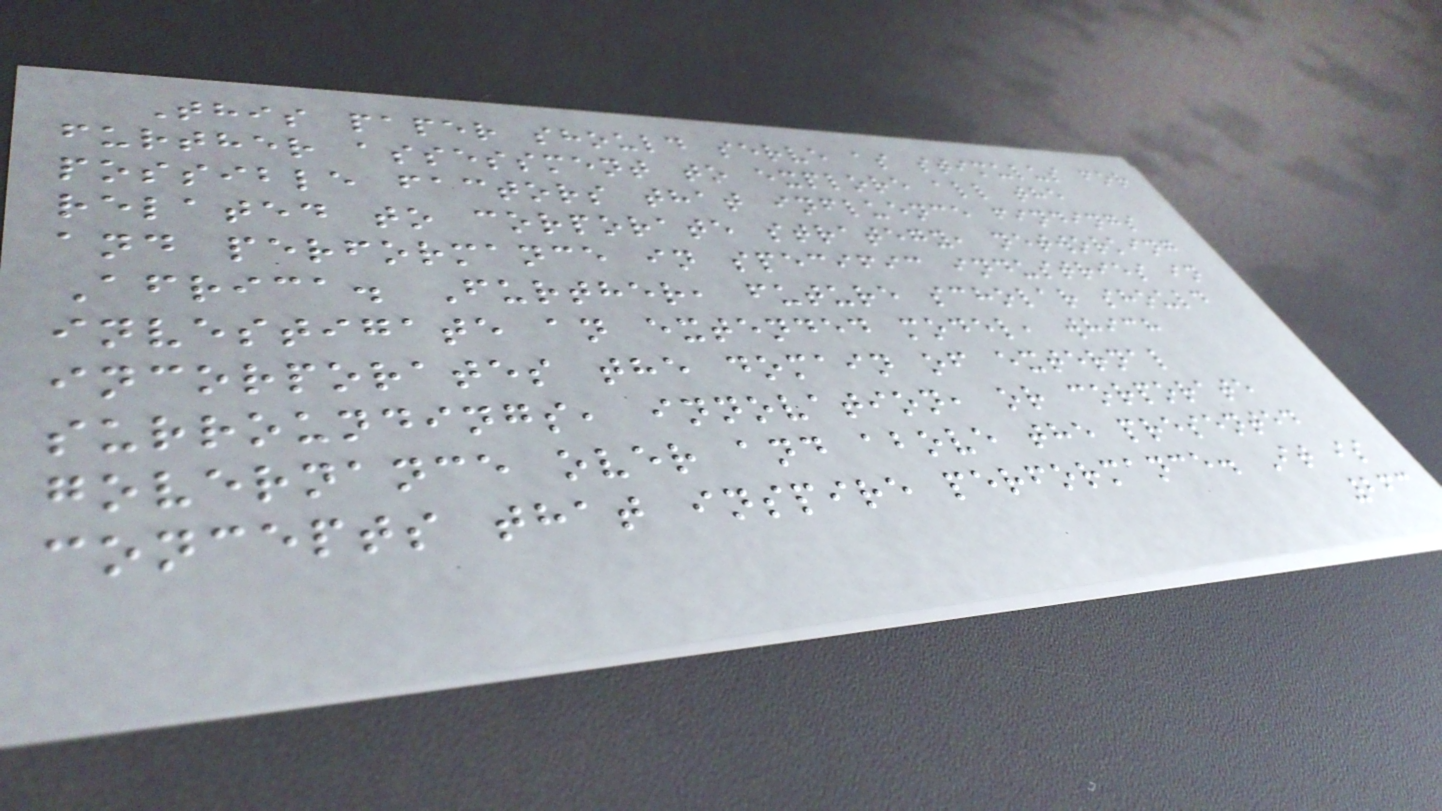This paper should serve as stimulus for
further assessment to explore all the
possible factors that influence findings
related to corporate strategy, networking
and performance in specific industries in
Africa. Further, future scholar should
investigate an extended model, which
incorporates the domain of external
surroundings, innovation, or corporate
governance over and above the presented
concepts that inspire performance. It is
263
